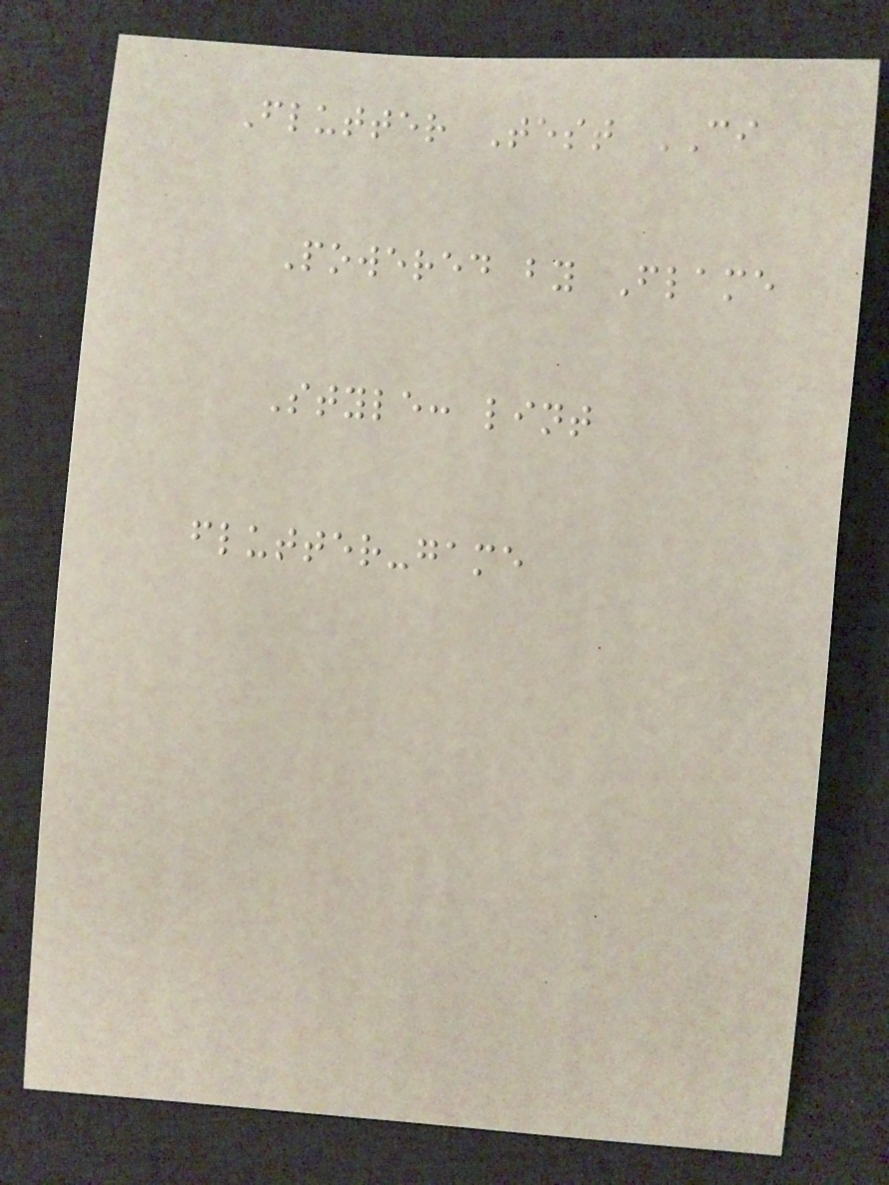Flutter Test CI
Powered by Flame
Style: lint
flutter-game
